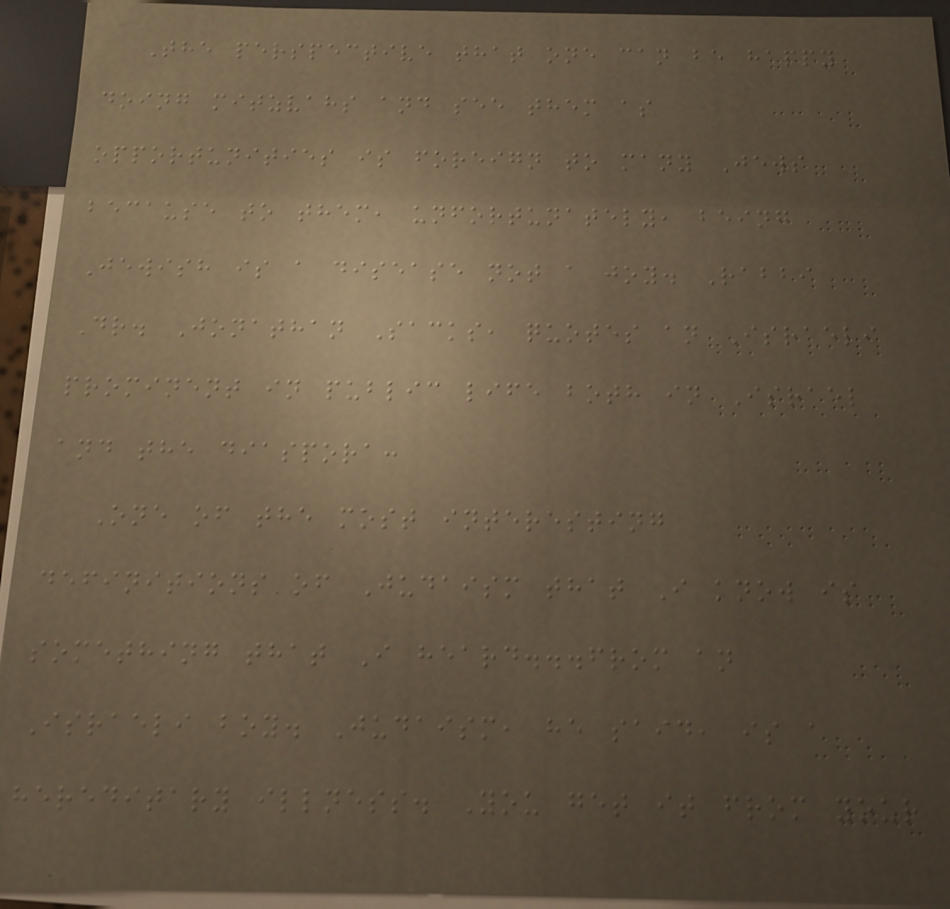The perspective that one can be happy
doing mitzvahs and see them as
opportunities is foreign to many Jews
because to them, unfortunately, being
Jewish is a disease not a joy. Rabbi
Dr. Jonathan Sacks, quotes an Israeli
prominent in public life both in Israel
and the diaspora:
One of the most interesting
definitions of Judaism that I know is
something that I heard...from an
Israeli boy. Judaism, he said, is a
hereditary illness. You get it from your
